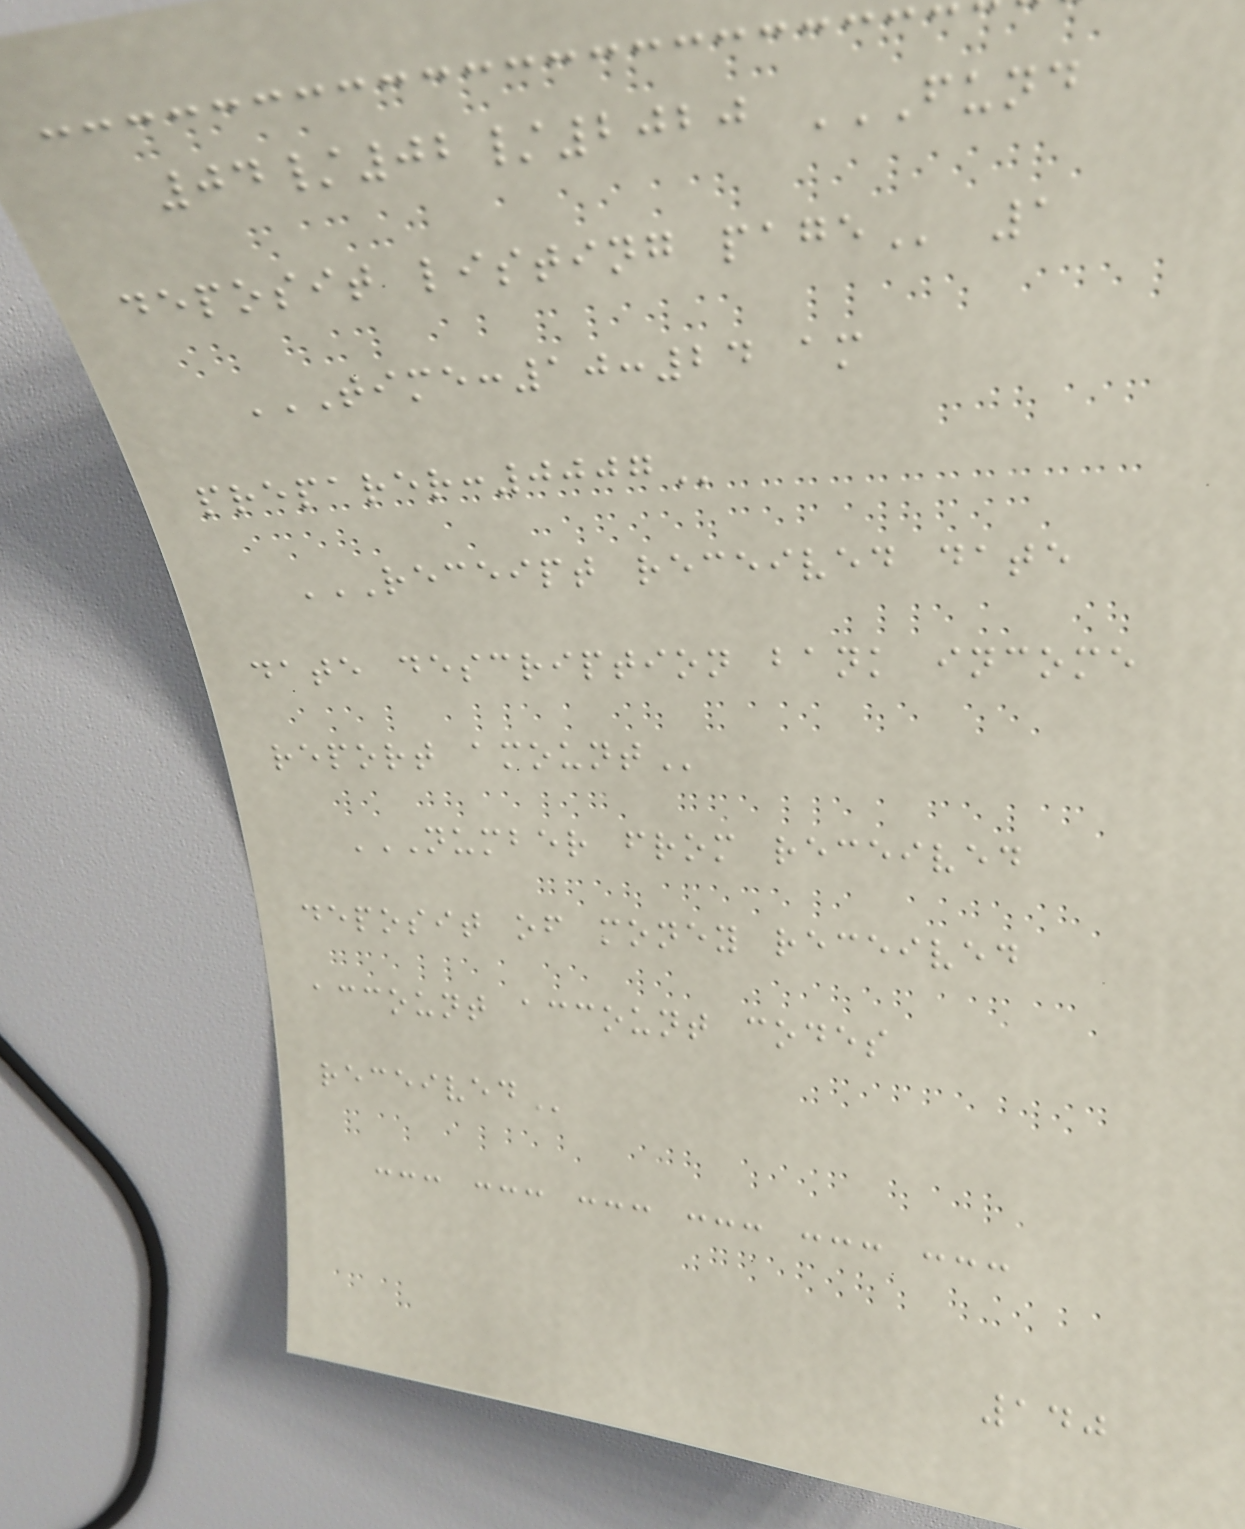04/02/2020 FUND
DEPOSIT LISTING PAGE 1
TIME:10:24 AM
PREPARER:0007
RECEIPT RECEIVED DATE
DATE DESCRIPTION BANK INCOME
REPORT AMOUNT
NUMBER FROM RECEIVED
DEPOSIT OF MONEY RECEIVED
ACCOUNT ACCOUNT CODES
RECEIVED
--- --- --- --- --- ---
140
